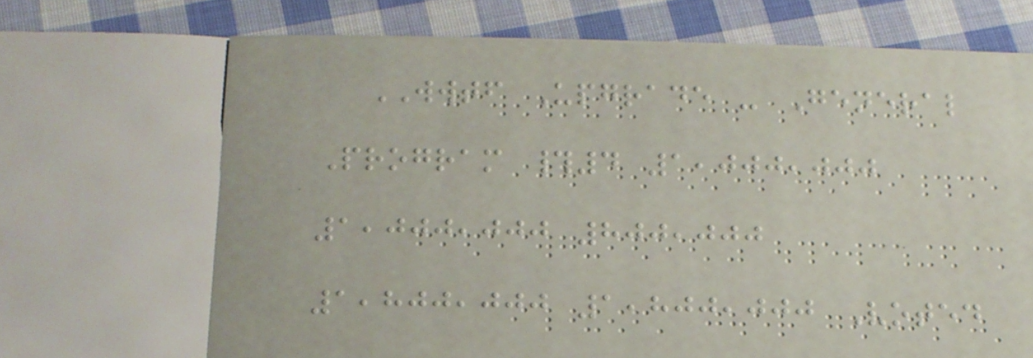WWTF Upgrade - General
Program #4 1,000,000
1,000,000 800,000
1,800,000 1,800,000 Voted
